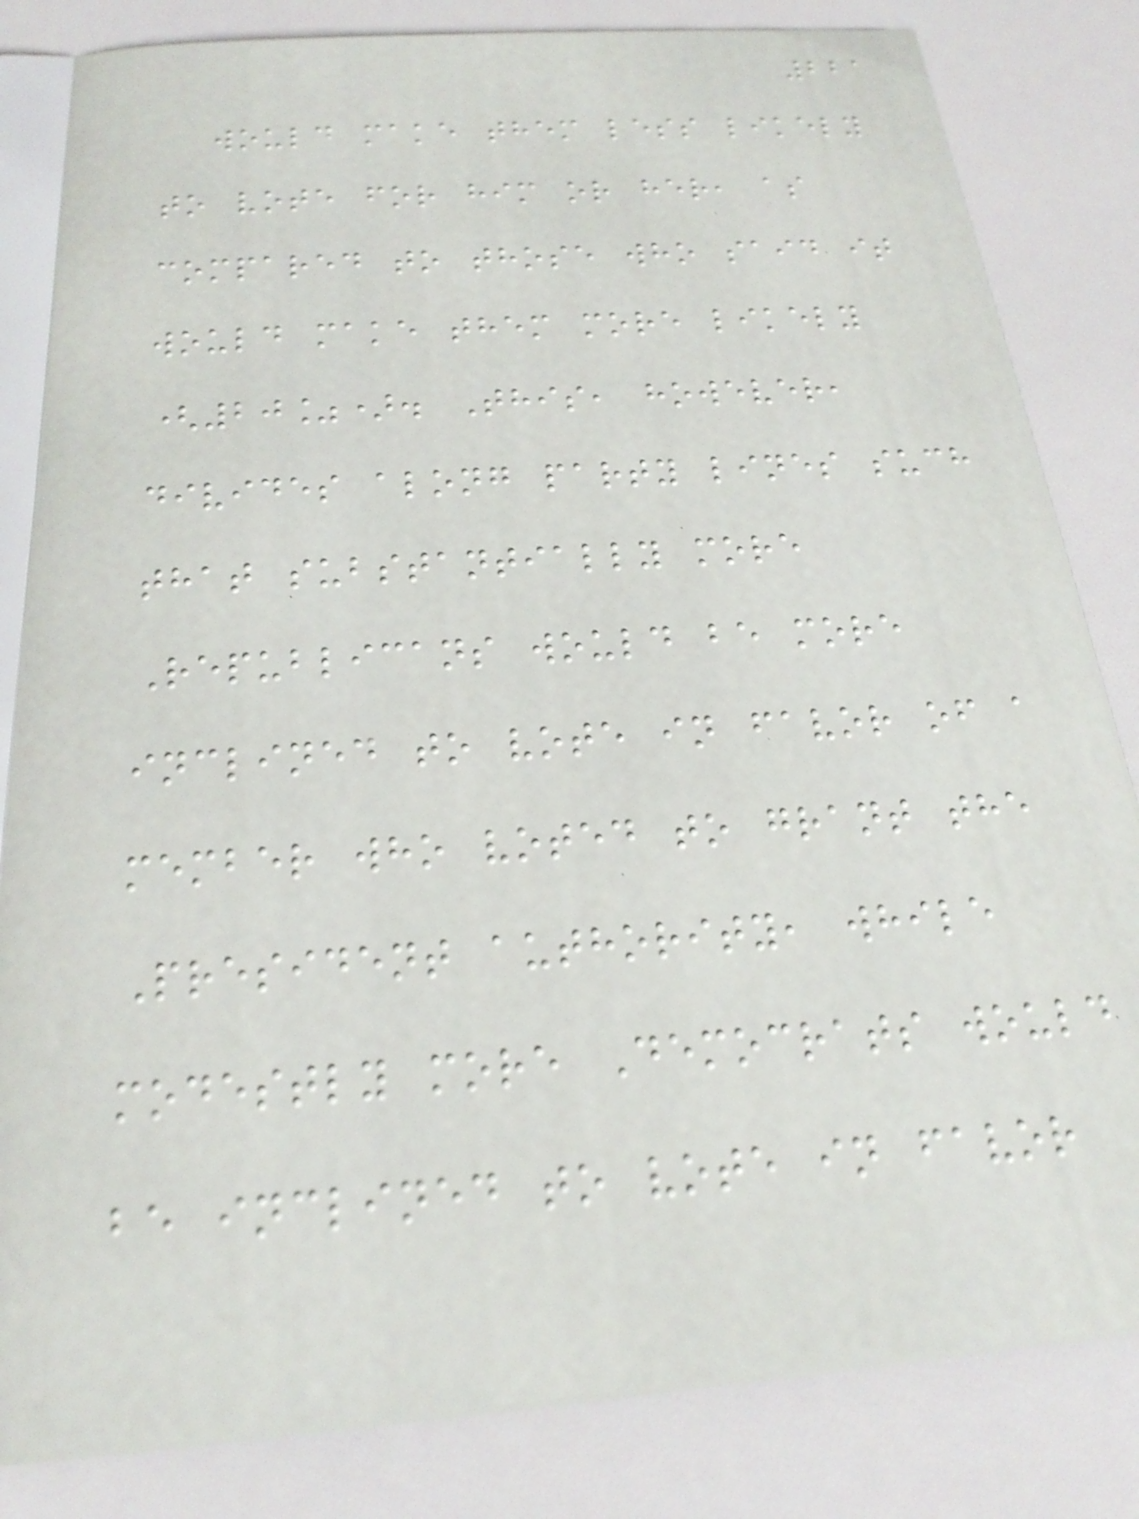221
would make them less likely
to vote for him or her, as
compared to those who said it
would make them more likely
(20%). This, however,
divides along party lines such
that substantially more
Republicans would be more
inclined to vote in favor of a
member who voted to grant the
President authority, while
modestly more Democrats would
be inclined to vote in favor
